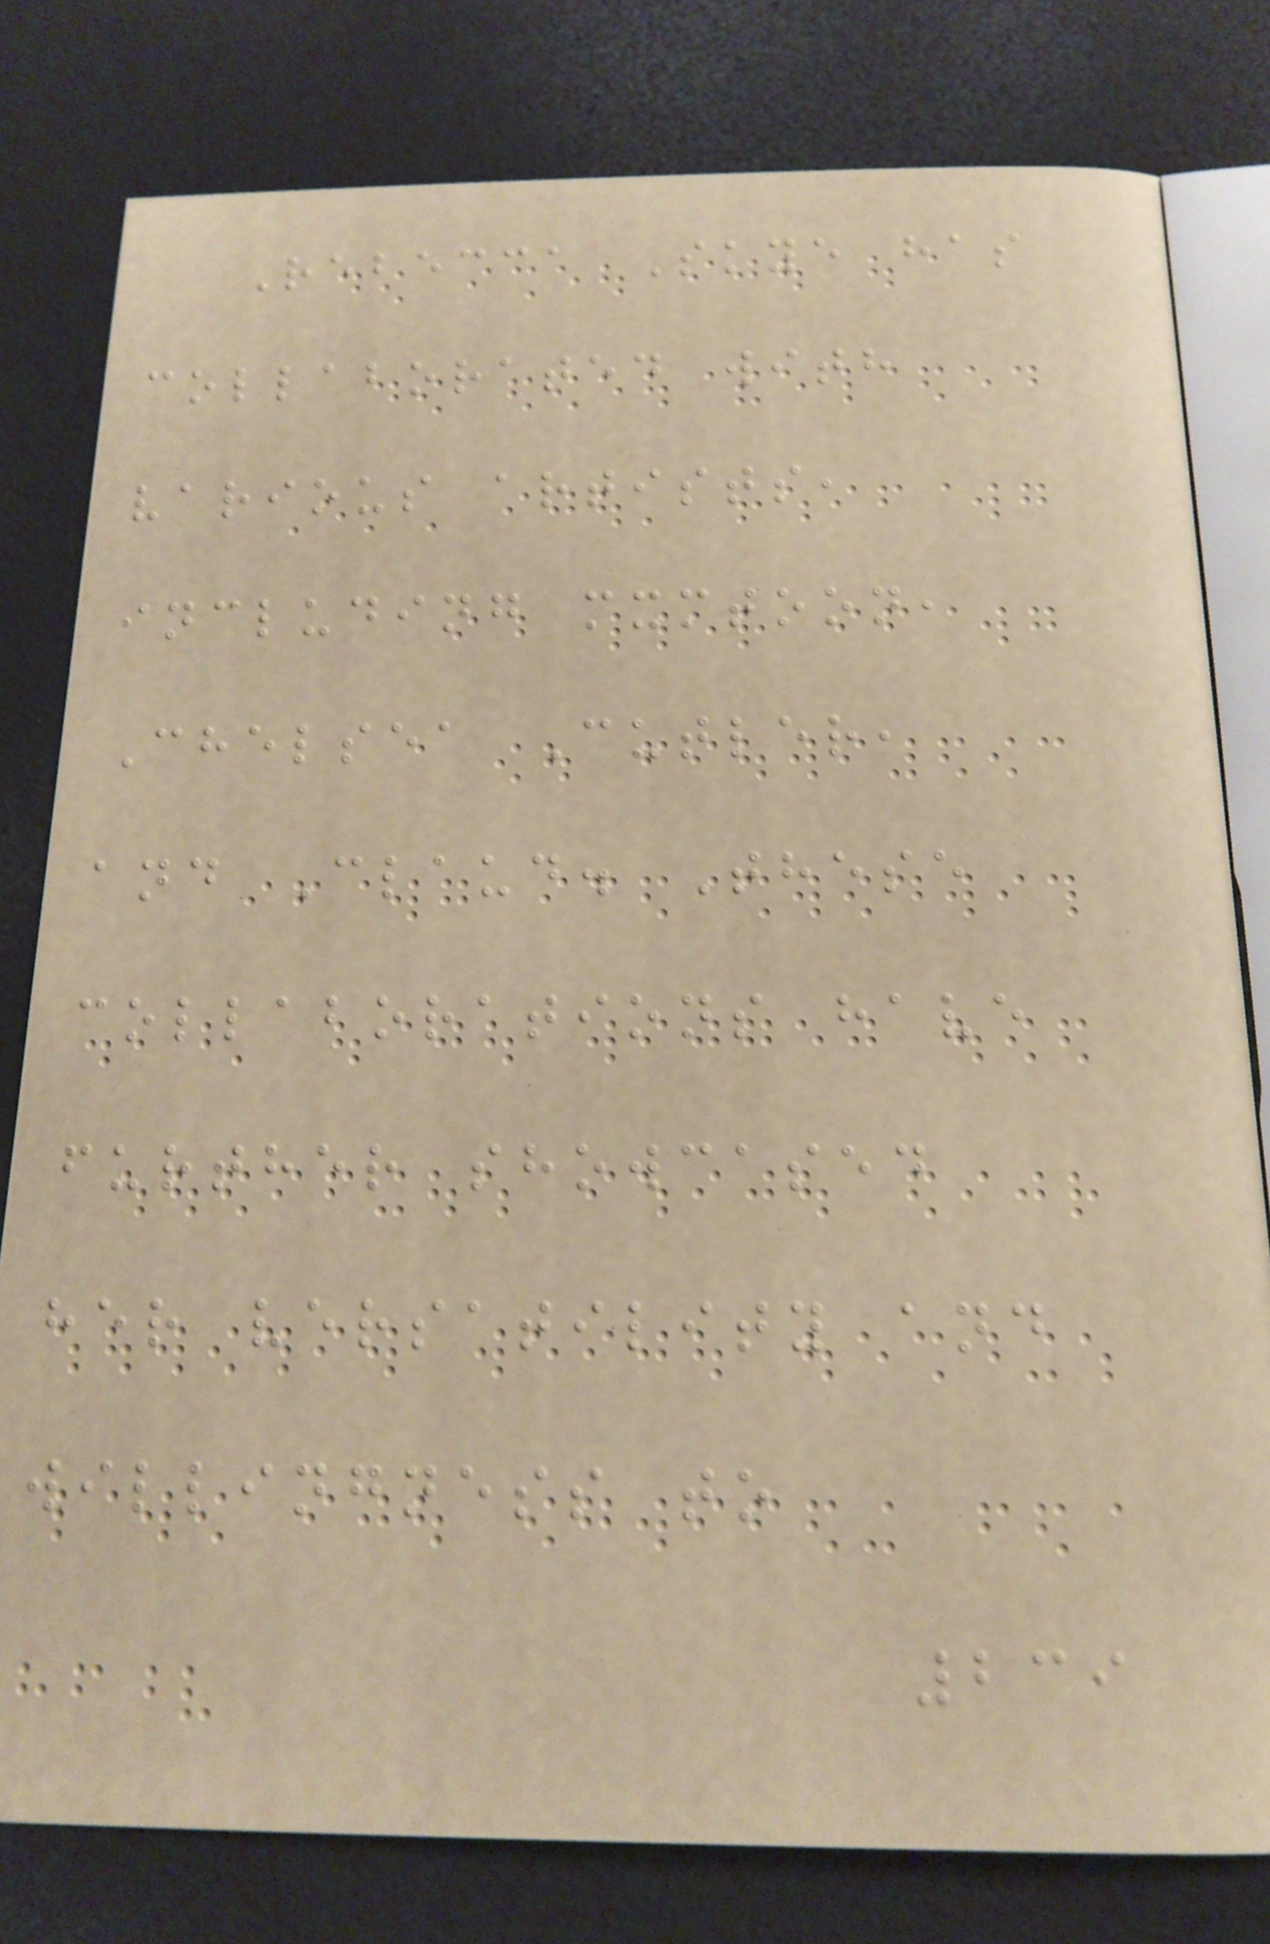Rebecca Skye has
collaborated with
various artists,
including mxmtoon,
Chelsea Cutler,
and Claud. These
collaborations have
further showcased
her versatility and
willingness to
239
